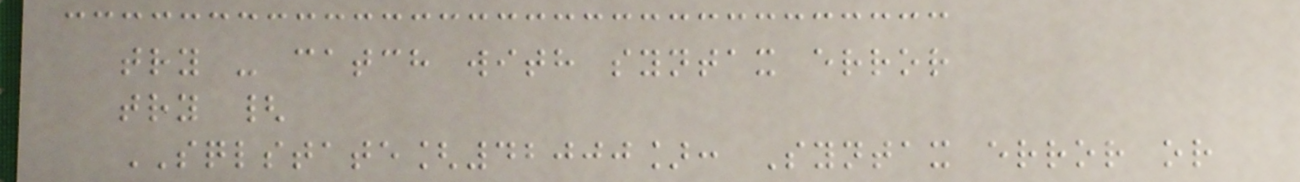try - catch with syntax error
try {
SQLSTATE[42000]: Syntax error or
